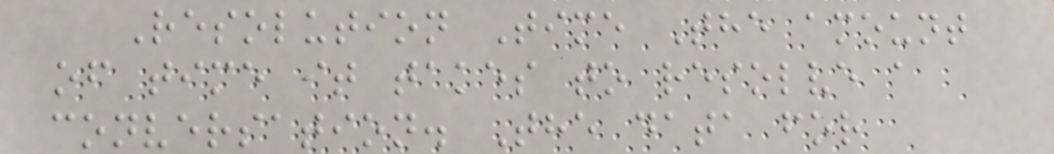Resolution Time The amount
of time it takes to resolve a
conversation. The data for
